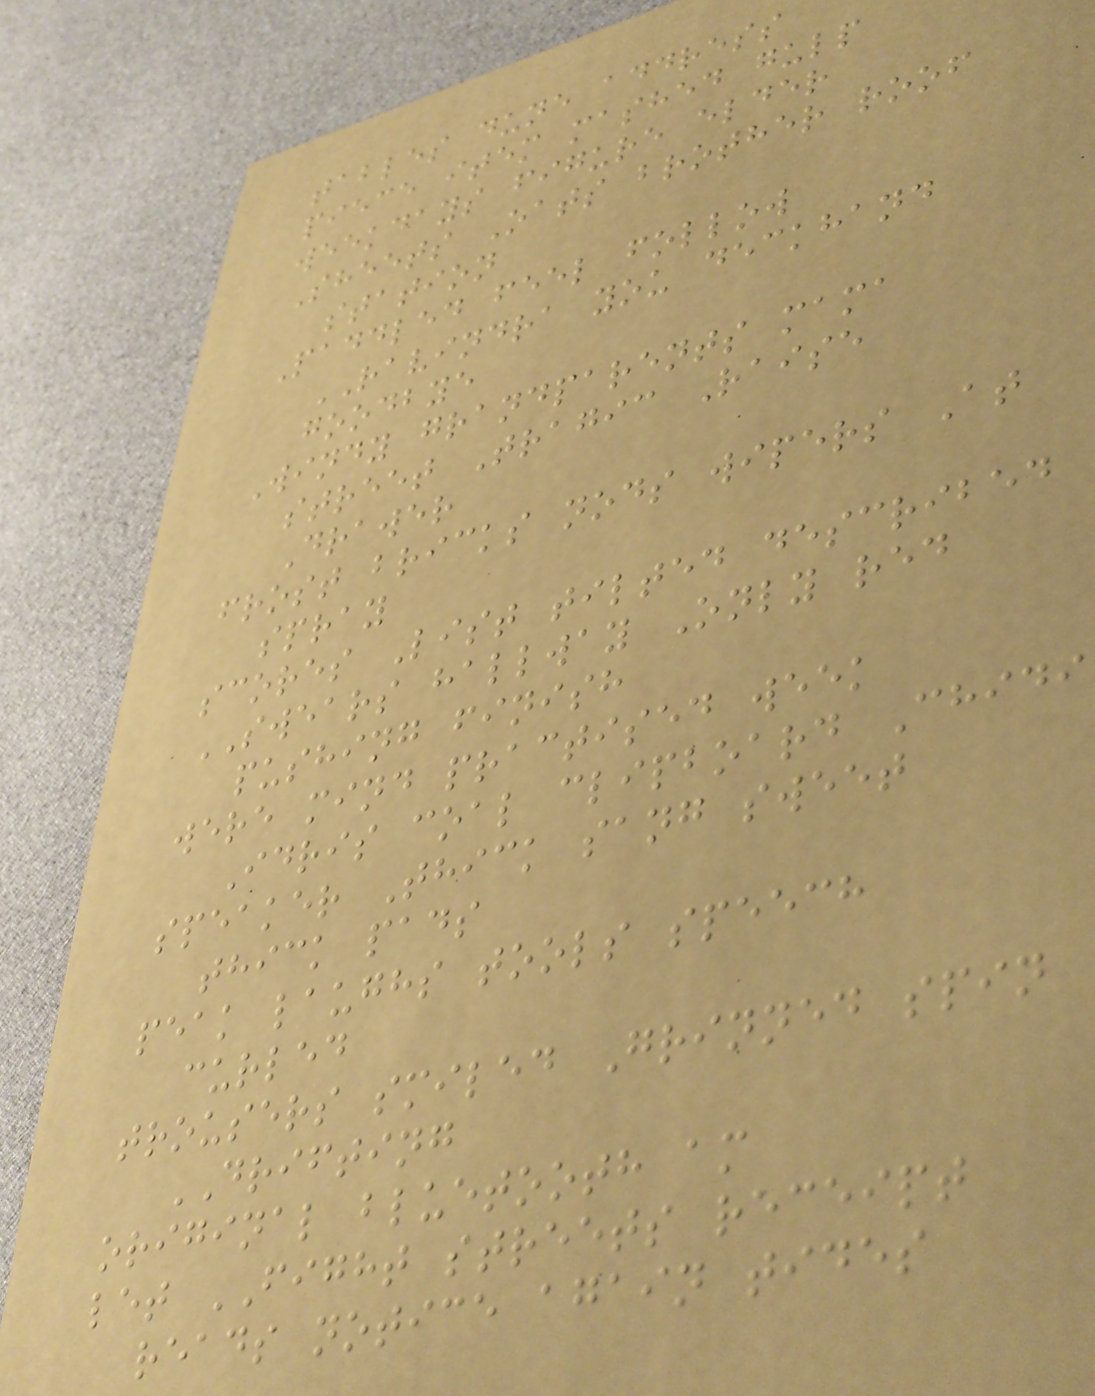tables dune address
piece item mashed gulp
weekdays figure elder
Sheets Oats brother roof
station
Paddled feel follow
RAVINDRA you deckhand
goodbye
Windy grandparents mama
street Tragic Raise
Drawer
frost bricks nods wipers At
spray
scores List tilted described
SWEARS hallway Only red
pushing finish
were mind practised week
Idris coal clipboard Chidi
speaker Thick sang sweet
thick pads
peak laughs tools speech
curled
trousers smiled Grinned spin
DRIFTING
original bluetooth am
let FIGHT streets receipt
reads notice again tides
